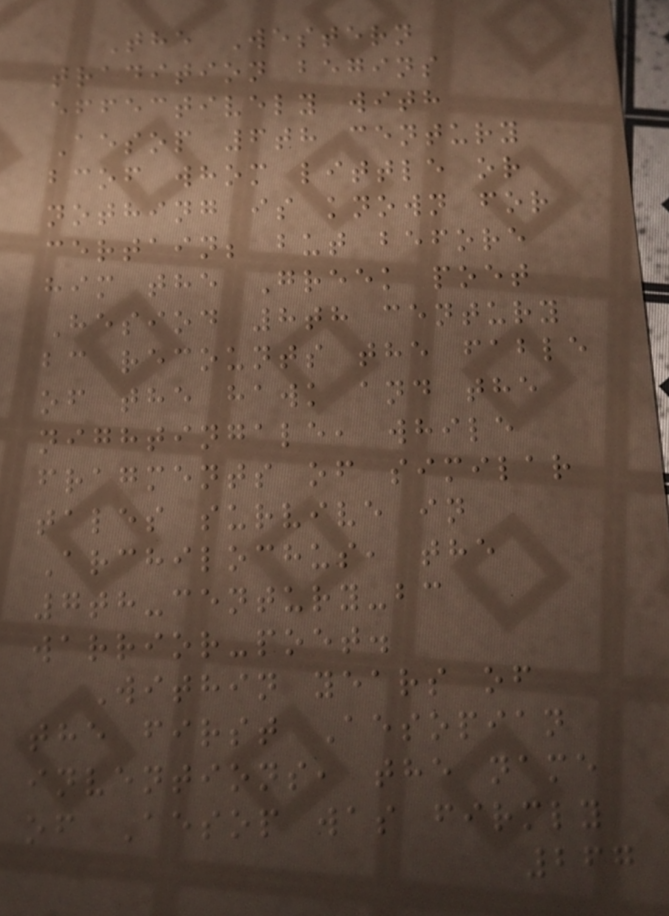The Western
tradition begins
effectively with
Aesop 6th century
bcof whom little or
nothing is known for
certain; but before
him the Greek poet
Hesiod 8th century
bc recounts the fable
of the hawk and the
nightingale, while
fragments of similar
tales survive in
Archilochus, the
7th-century-bc
warrior-poet.
Within years of
the first Aesopian
inventions, the name
of Aesop was firmly
267
